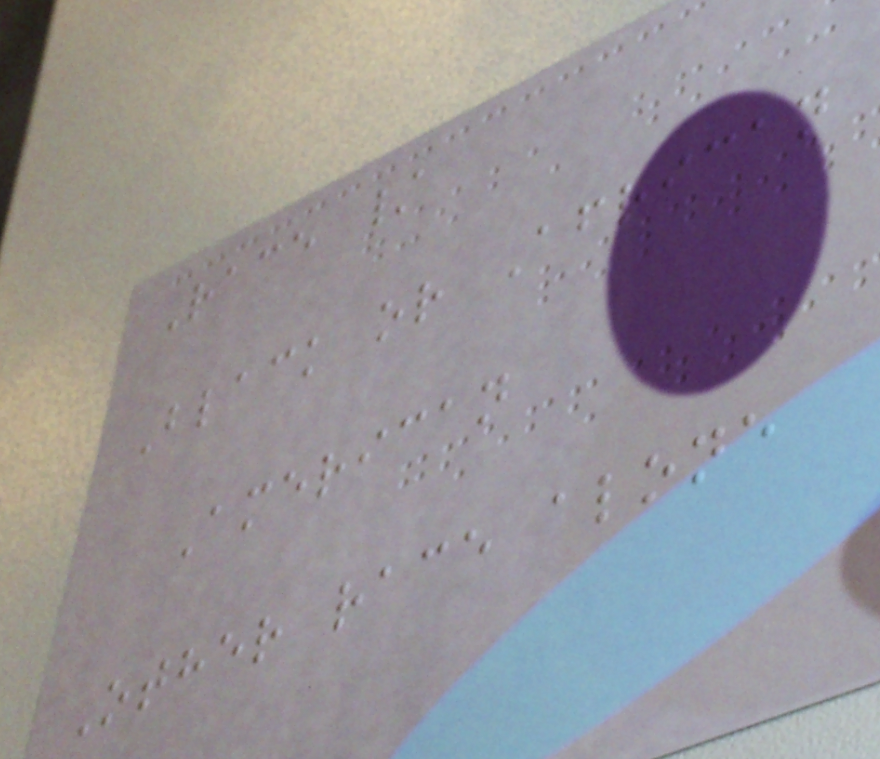Race /
Black or African
American
Other race alone
